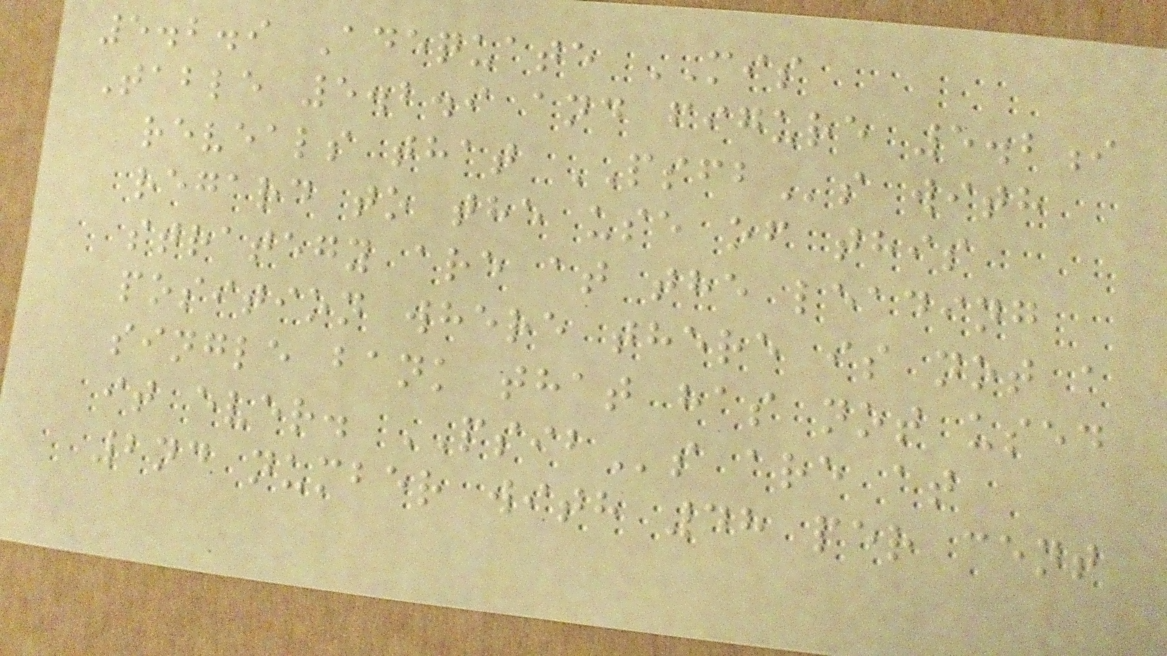5.2.9 Adequate MIS
Table 5.2.9 and figure 5.2i
reveals that PSFBs with
regard to the use of this
strategy are at the leading
position where there is not a
single bank that has not used
it ever. PSIBs are at
2nd number with 48 per cent
